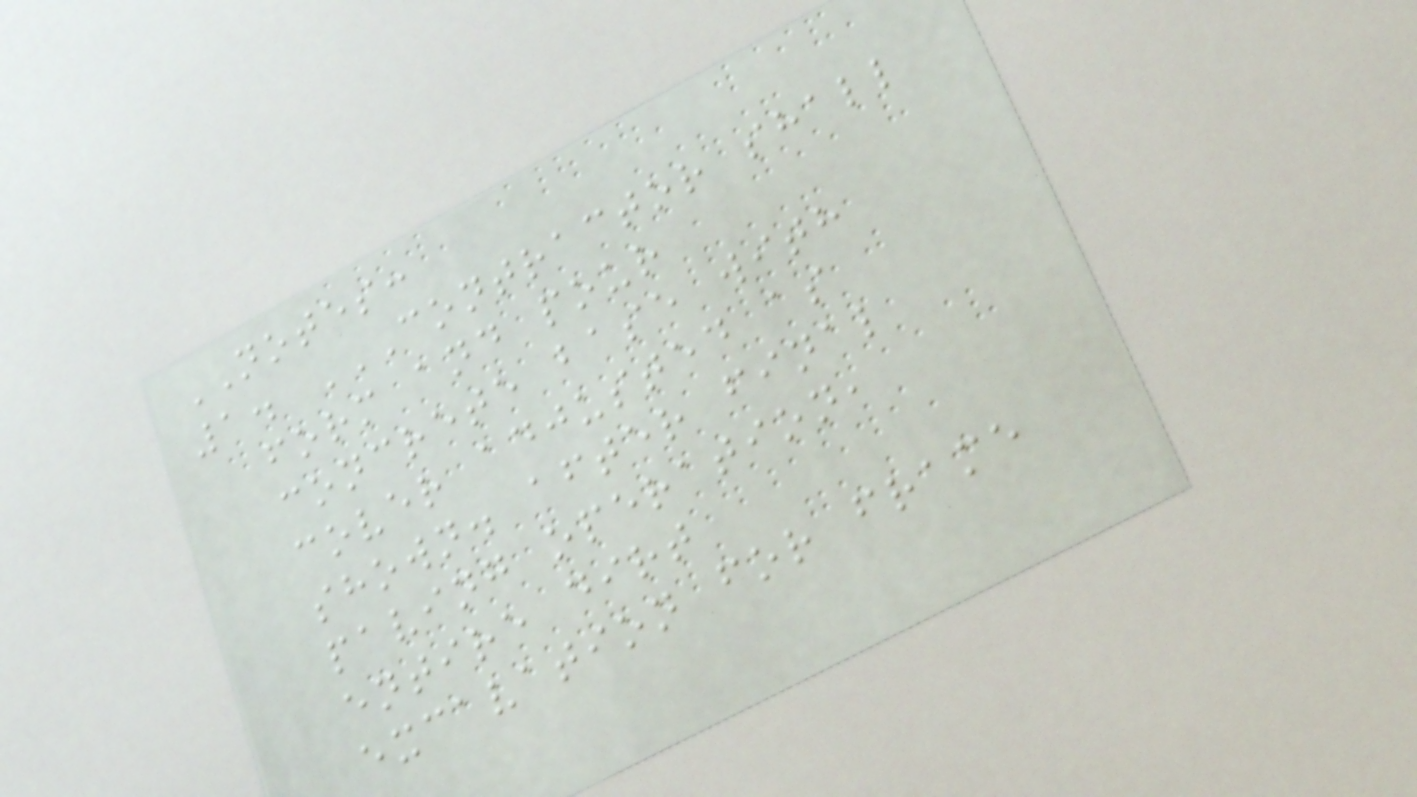NOTES:
1. CONTRACTOR SHALL
FORM AND POUR
CONCRETE BASE WITH
COVER ADJUSTED AS
SHOWN. AFTER FINAL
PAVING OPERATION,
ENTIRE DIRT
EXCAVATION FOR FRAME
